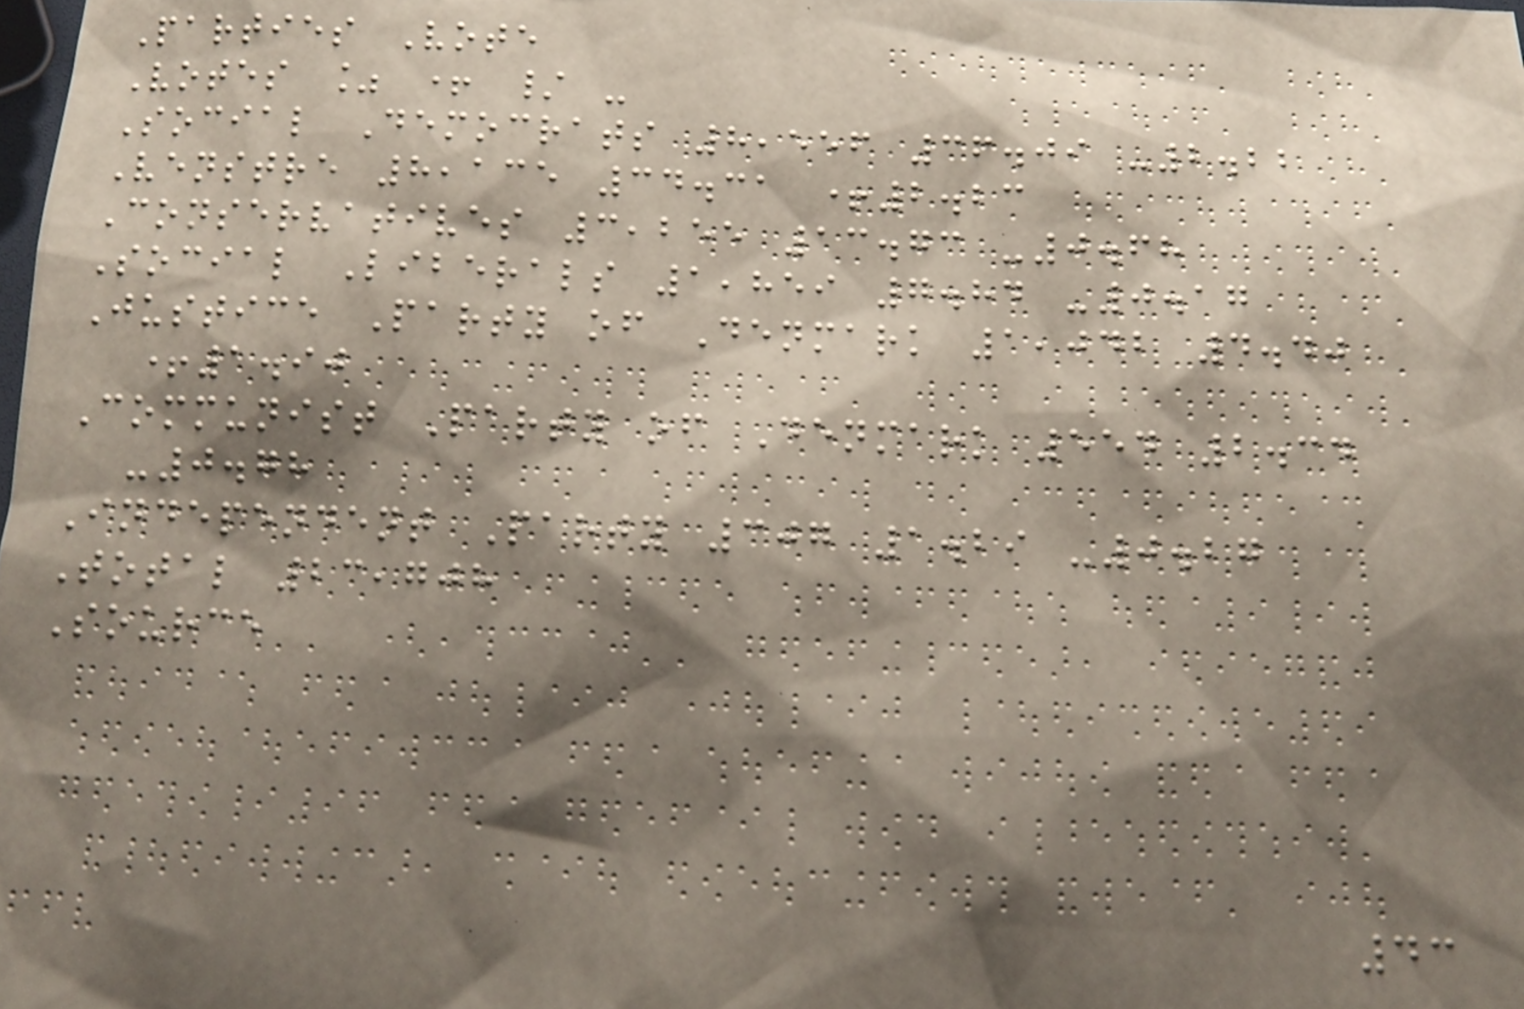Parties Vote
Votes % + / -
Social Democrats 8,556 36.09 -2.22
Venstre 8,135 34.31 +2.23
Conservatives 3,255 13.73 -0.68
Social Liberals 1,859 7.84 -0.17
Justice Party of Denmark 1,042 4.40
+1.90
Communist Party of Denmark 554 2.34
-0.78
Independent Party 307 1.29 -0.27
Total 23,708
Source
43
